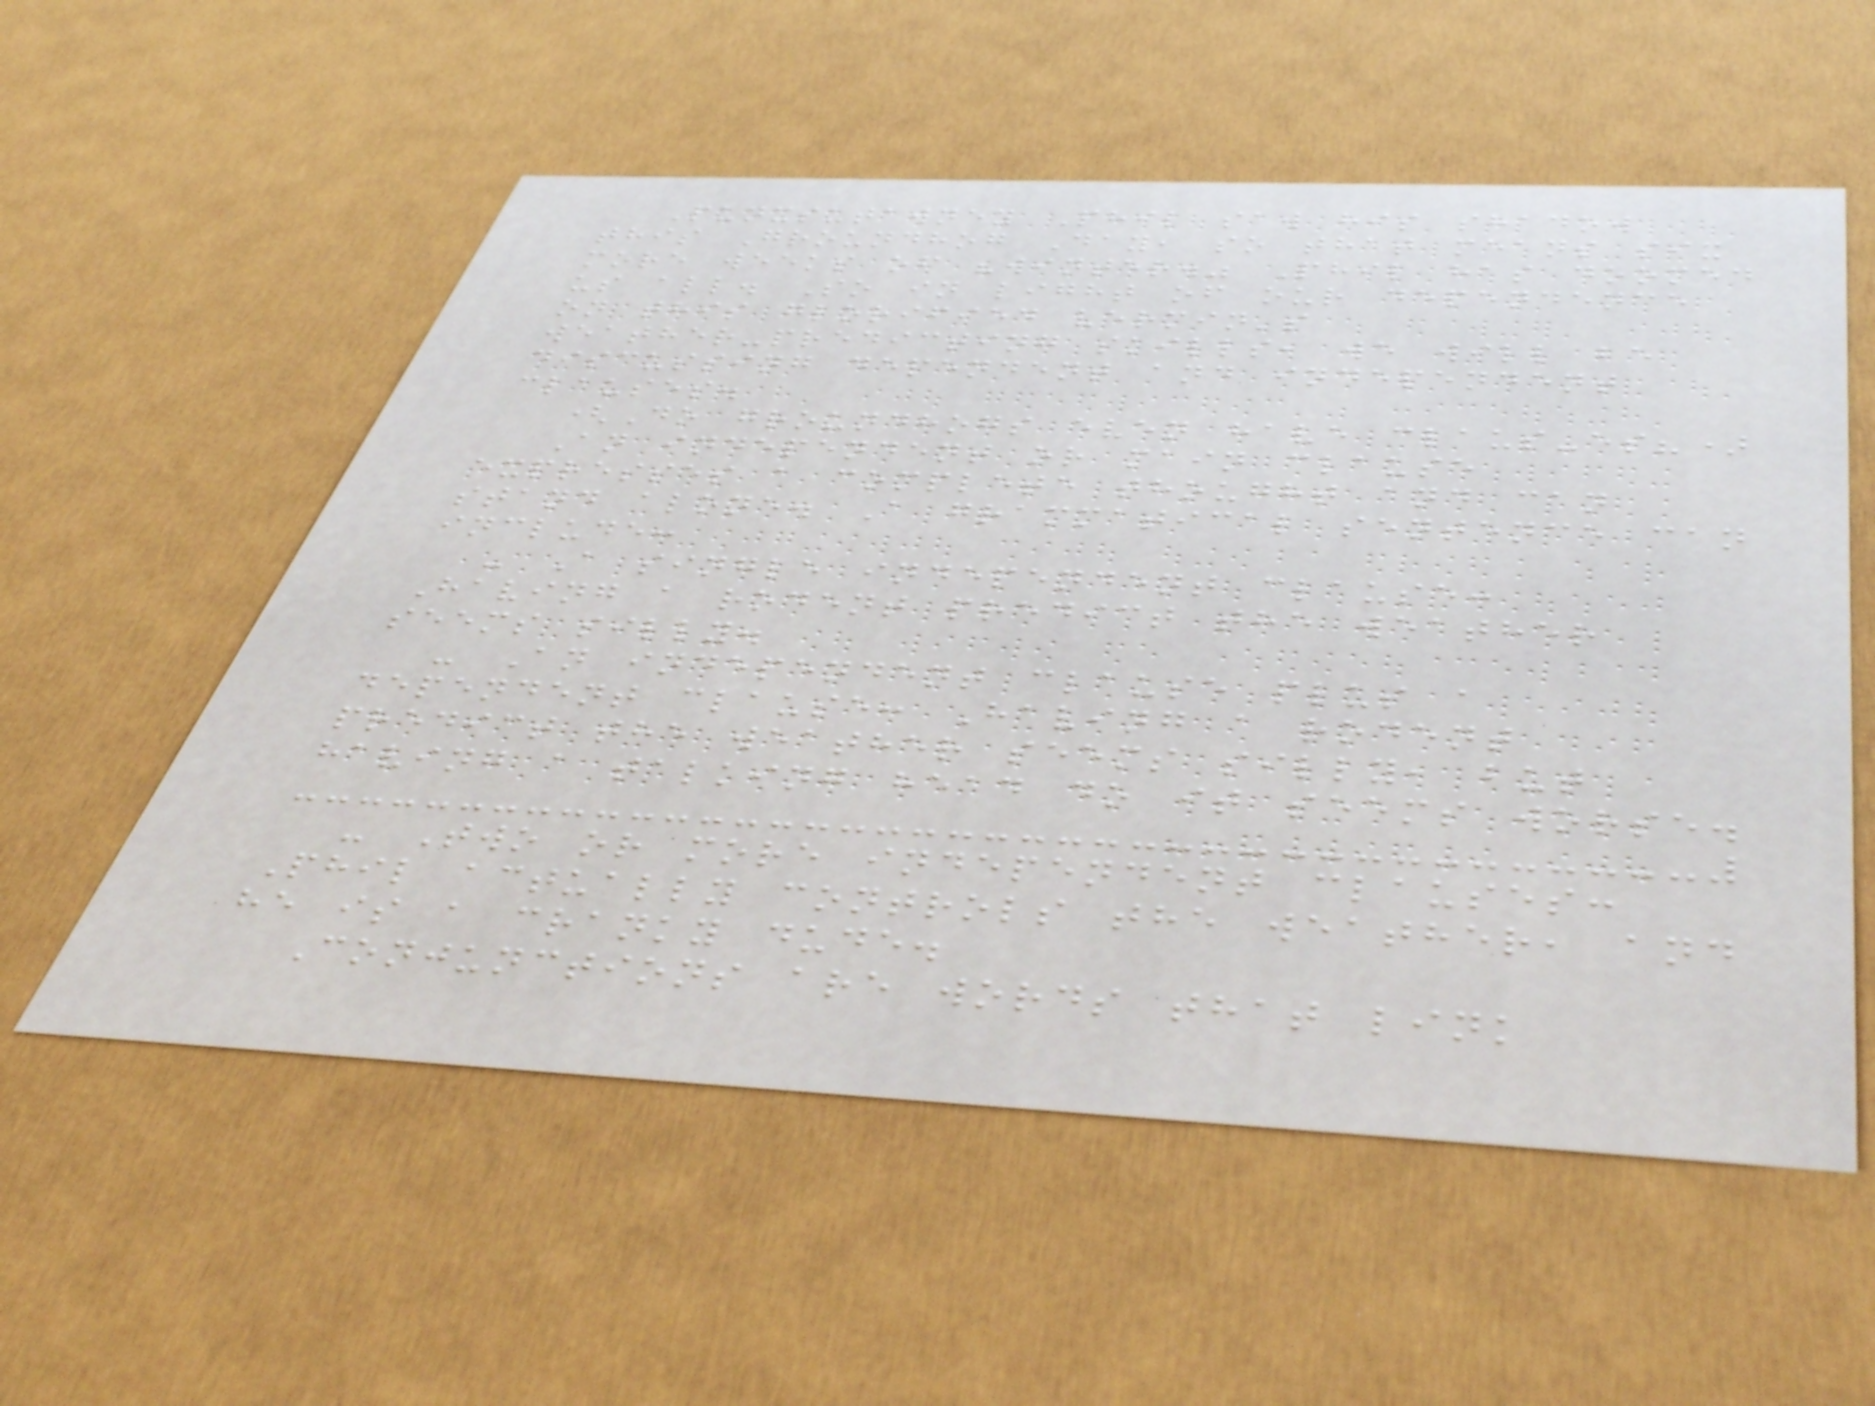Punxsutawney Phil saw his shadow
this Groundhog Day, so that means six
more weeks of "winter." Phil has doomed
us all. So in light of our dependence
on this glorified vermin's
weather-predicting skills, we will be
discussing dependent and independent
clauses.
(Do groundhogs even have claus-es?)
An independent or main clause
expresses a complete thought and can
stand alone. A grammatical sentence can
include:
- A single independent clause:
Having a rodent predict the weather
seems silly.
- An independent clause plus a
dependent clause: Having a rodent
predict the weather seems silly, but
having a talking head do it seems worse.
- Two or more independent clauses:
Phil actually controls the weather, and
he is a cranky dude.
Conjunctions are words that link
